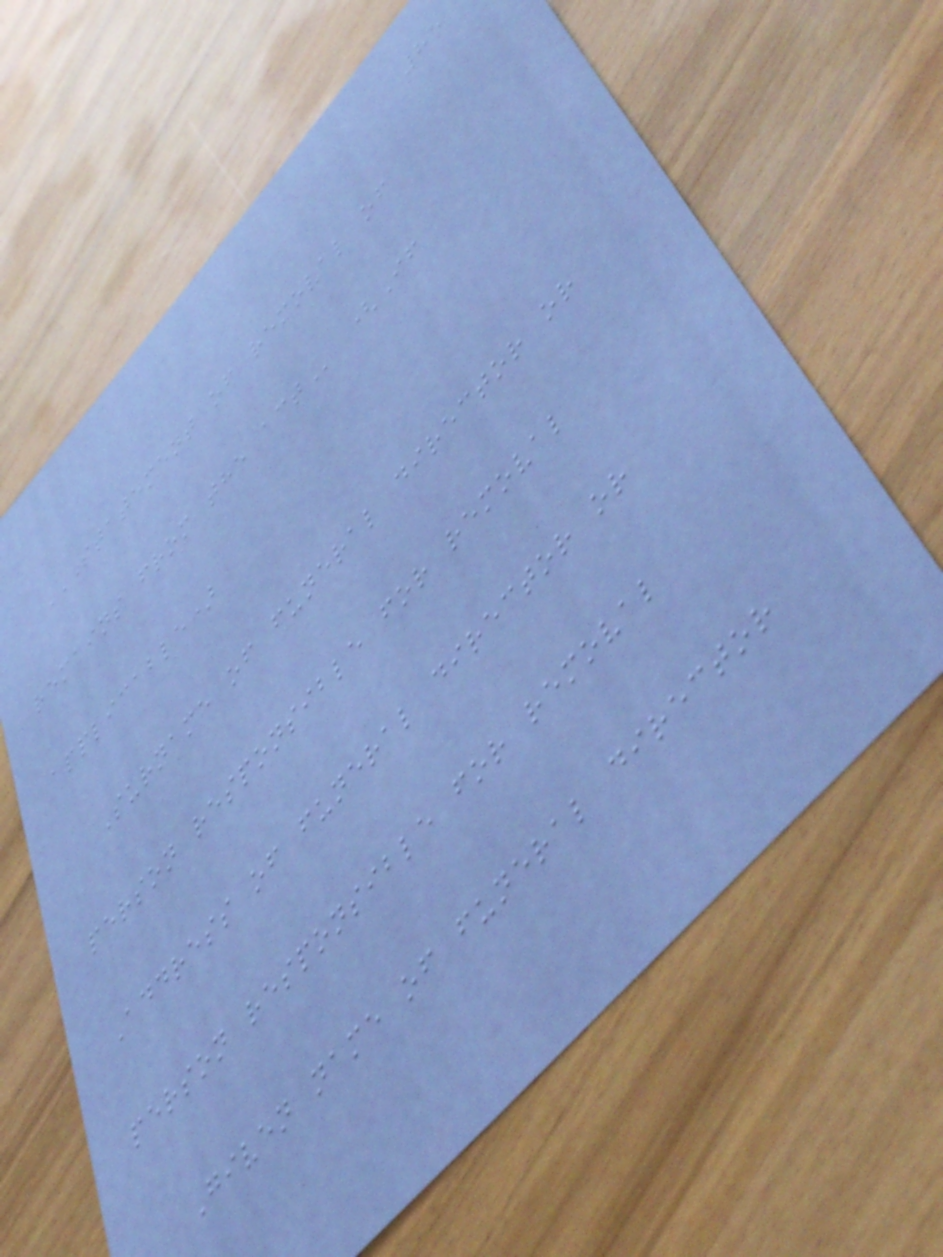85
STATEMENT OF REMOVAL OF
REMAINS FROM THE ACT (If
applicable)
Surname of funeral director or
person responsible for removal
Address of funeral director or
person responsible for removal
Given name of funeral director
